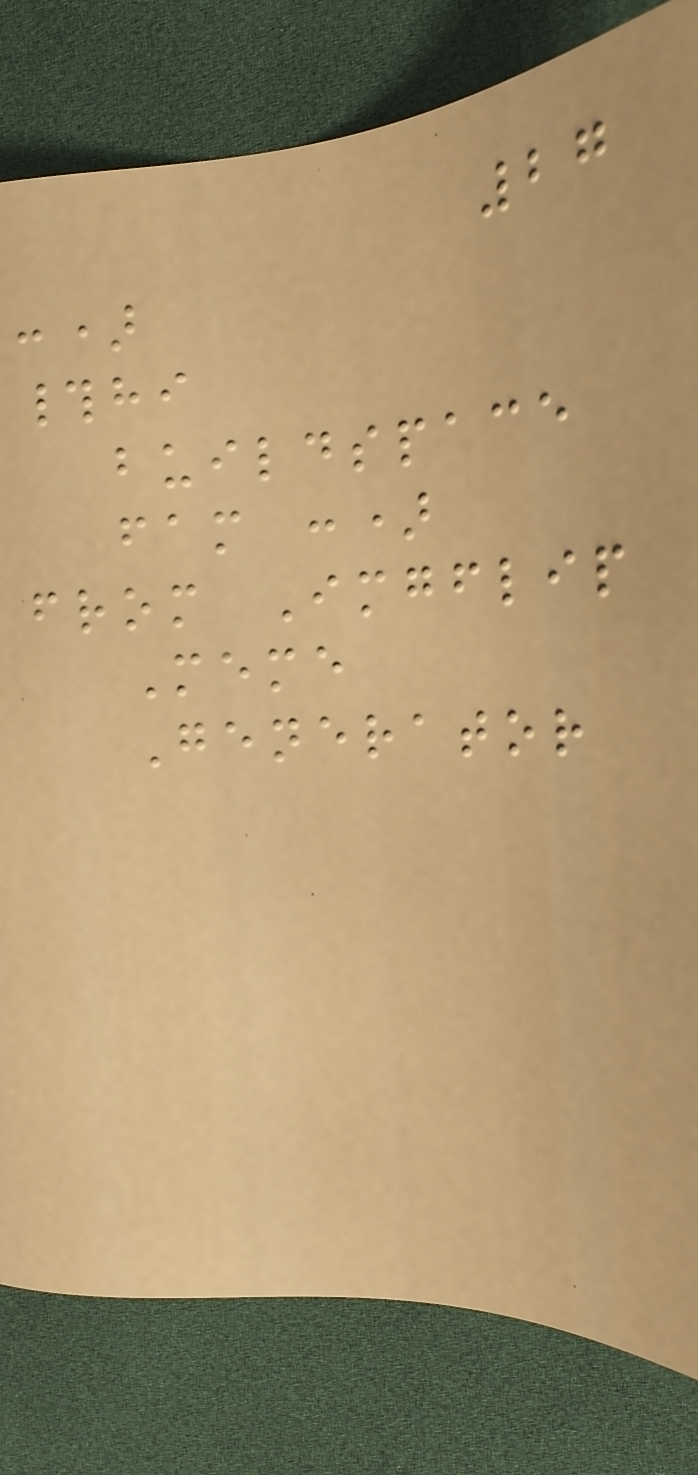27
:)
#hi
buildspace
fam :)
from Imgflip
Meme
Generator
